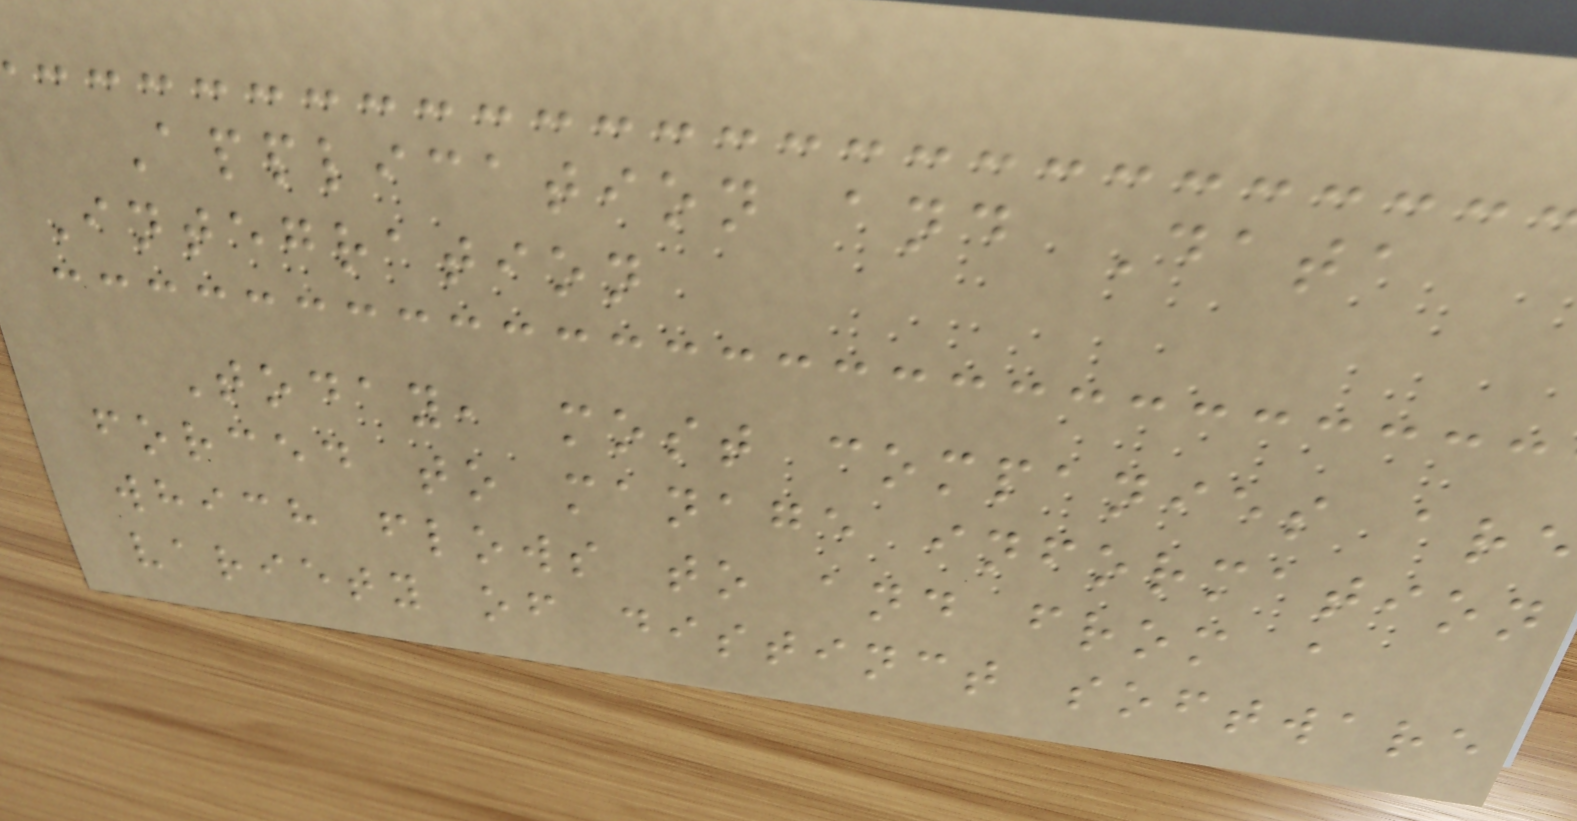Application and Data
Integration
Today, most companies are
forced to manage information
which flows to and from a
variety of distinct software
